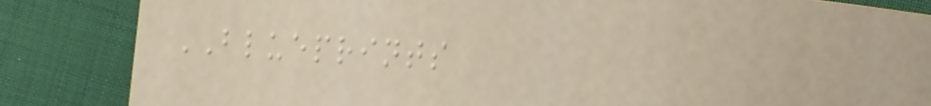BLUEPRINTS
